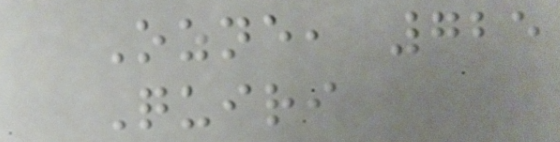Ozne, 725
Quiri
